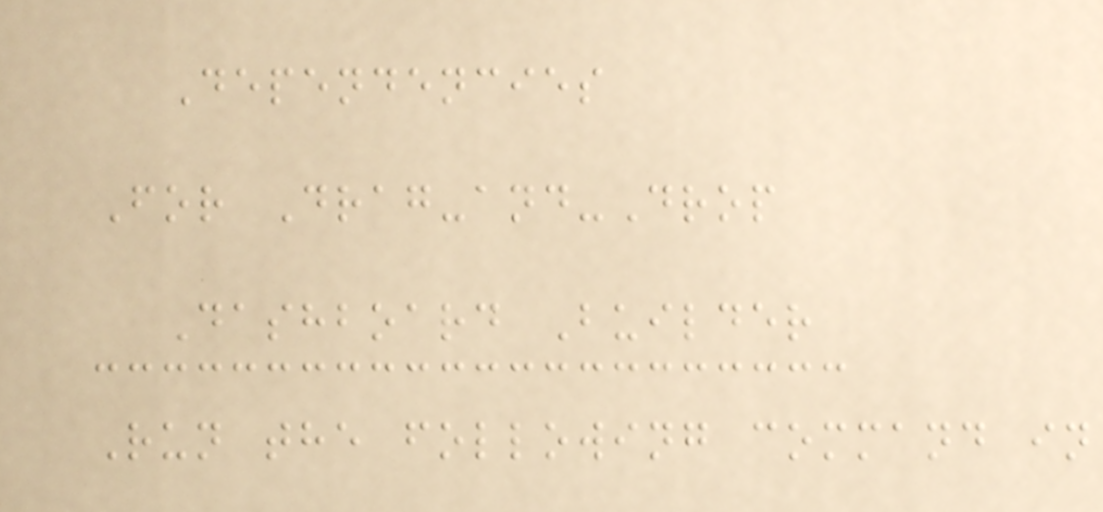Dependencies
For Drag-and-Drop
Dashboard Builder
Run the following command in
